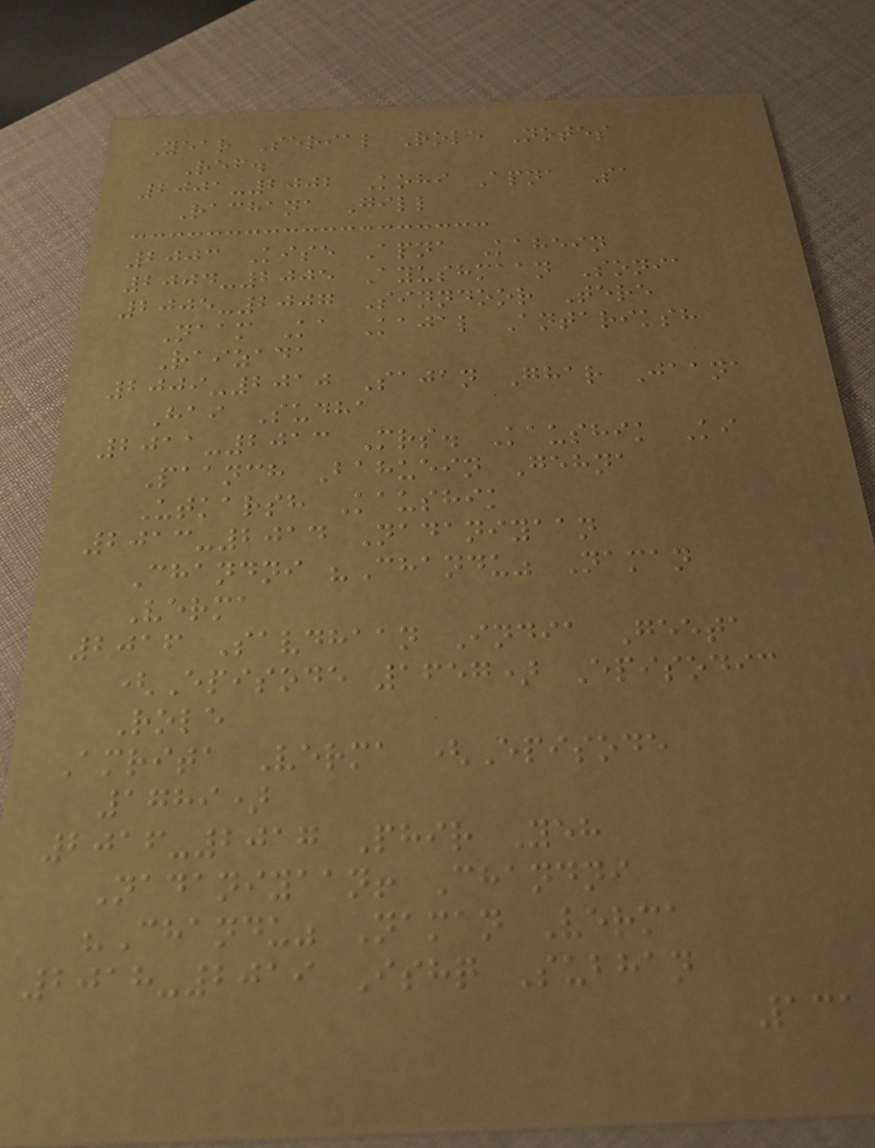Year Serial Role Notes
Ref.
2001-2002 Kohi Apna Sa
Rachana Gill
2003 Kise Apna Kahein
2004-2005 Ayushmaan Sonia
2005-2007 Sinndoor Tere
Naam Ka Kajal Antariksh
Raizada
2009-2010 Sajan Ghar Jaana
Hai Sudha
2011-2013 Mrs. Kaushik Ki
Paanch Bahuein Gehna
Utkarsh Kaushik
2013-2014 Nadaniyaan
Chandni "Chandu" Naman
Verma
2016 Savdhaan India Geeta
(Episode 1657) Episodic
Role
Amrita Verma (Episode
1789)
2016-2017 Phir Yeh
Nadaniyaan! Chandni
"Chandu" Naman Verma
2018-2019 Ishq Subhan
131
